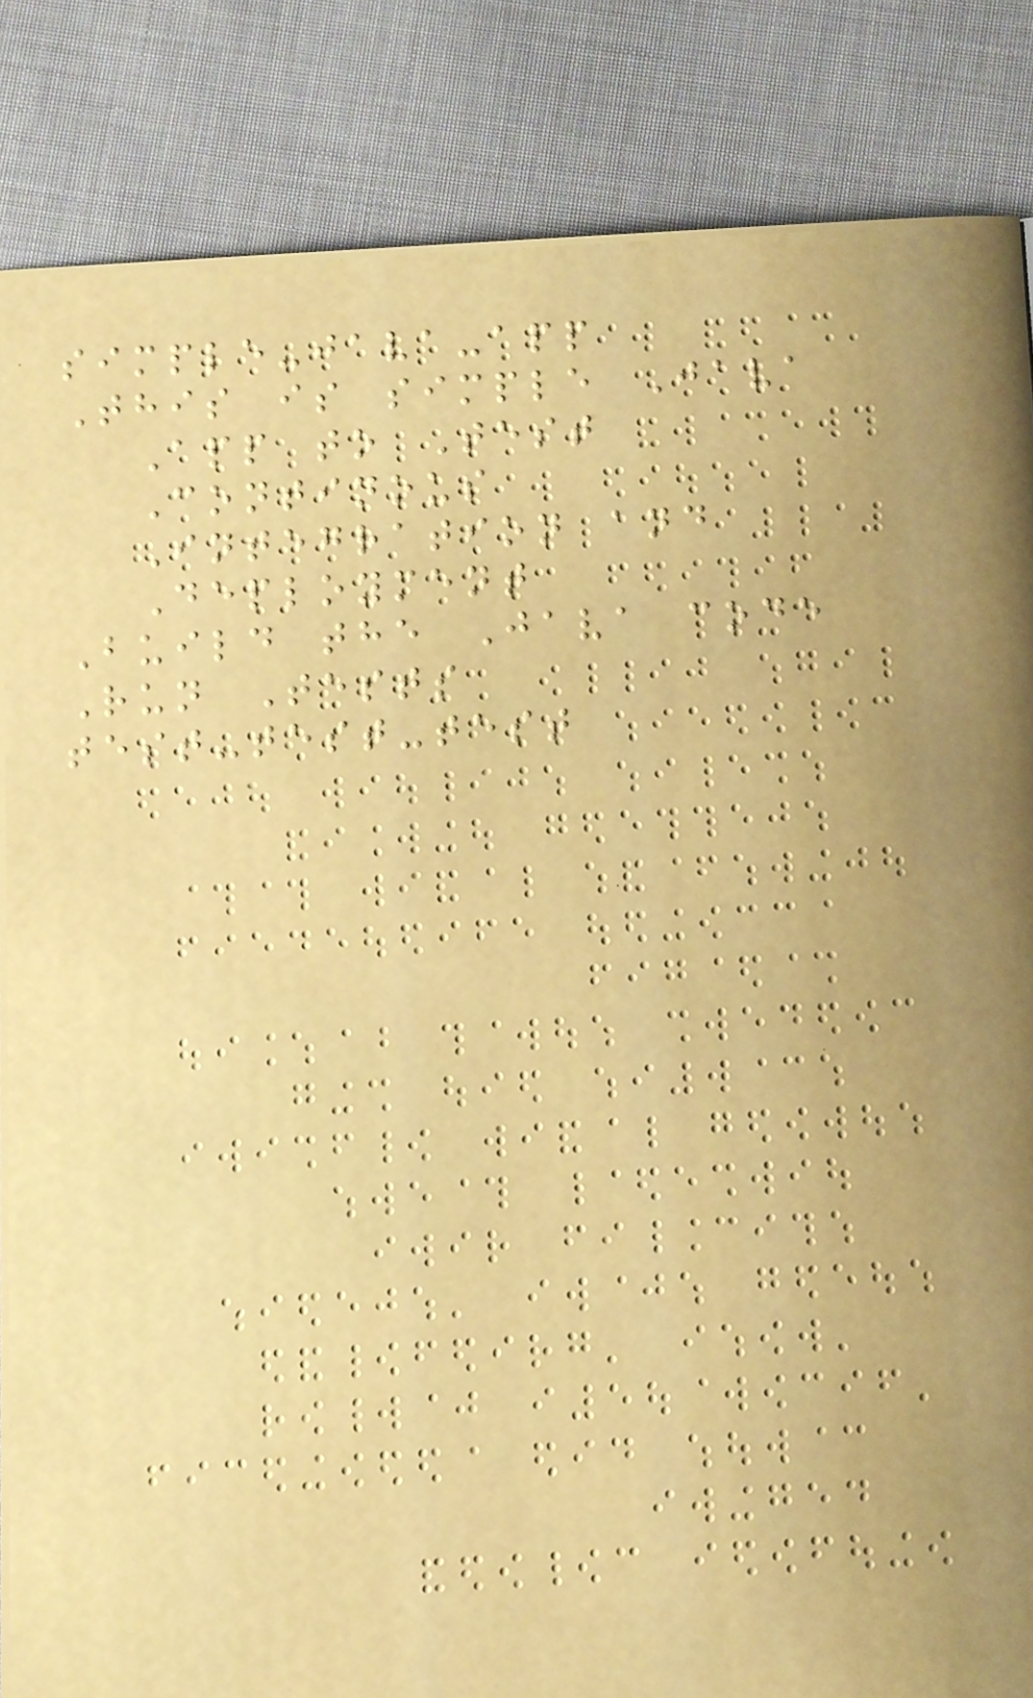simple-java-app
This is simple Java
App to Test
Continous
Integration and
Deployment
Build the Java code
Run Tests
test-test-test
